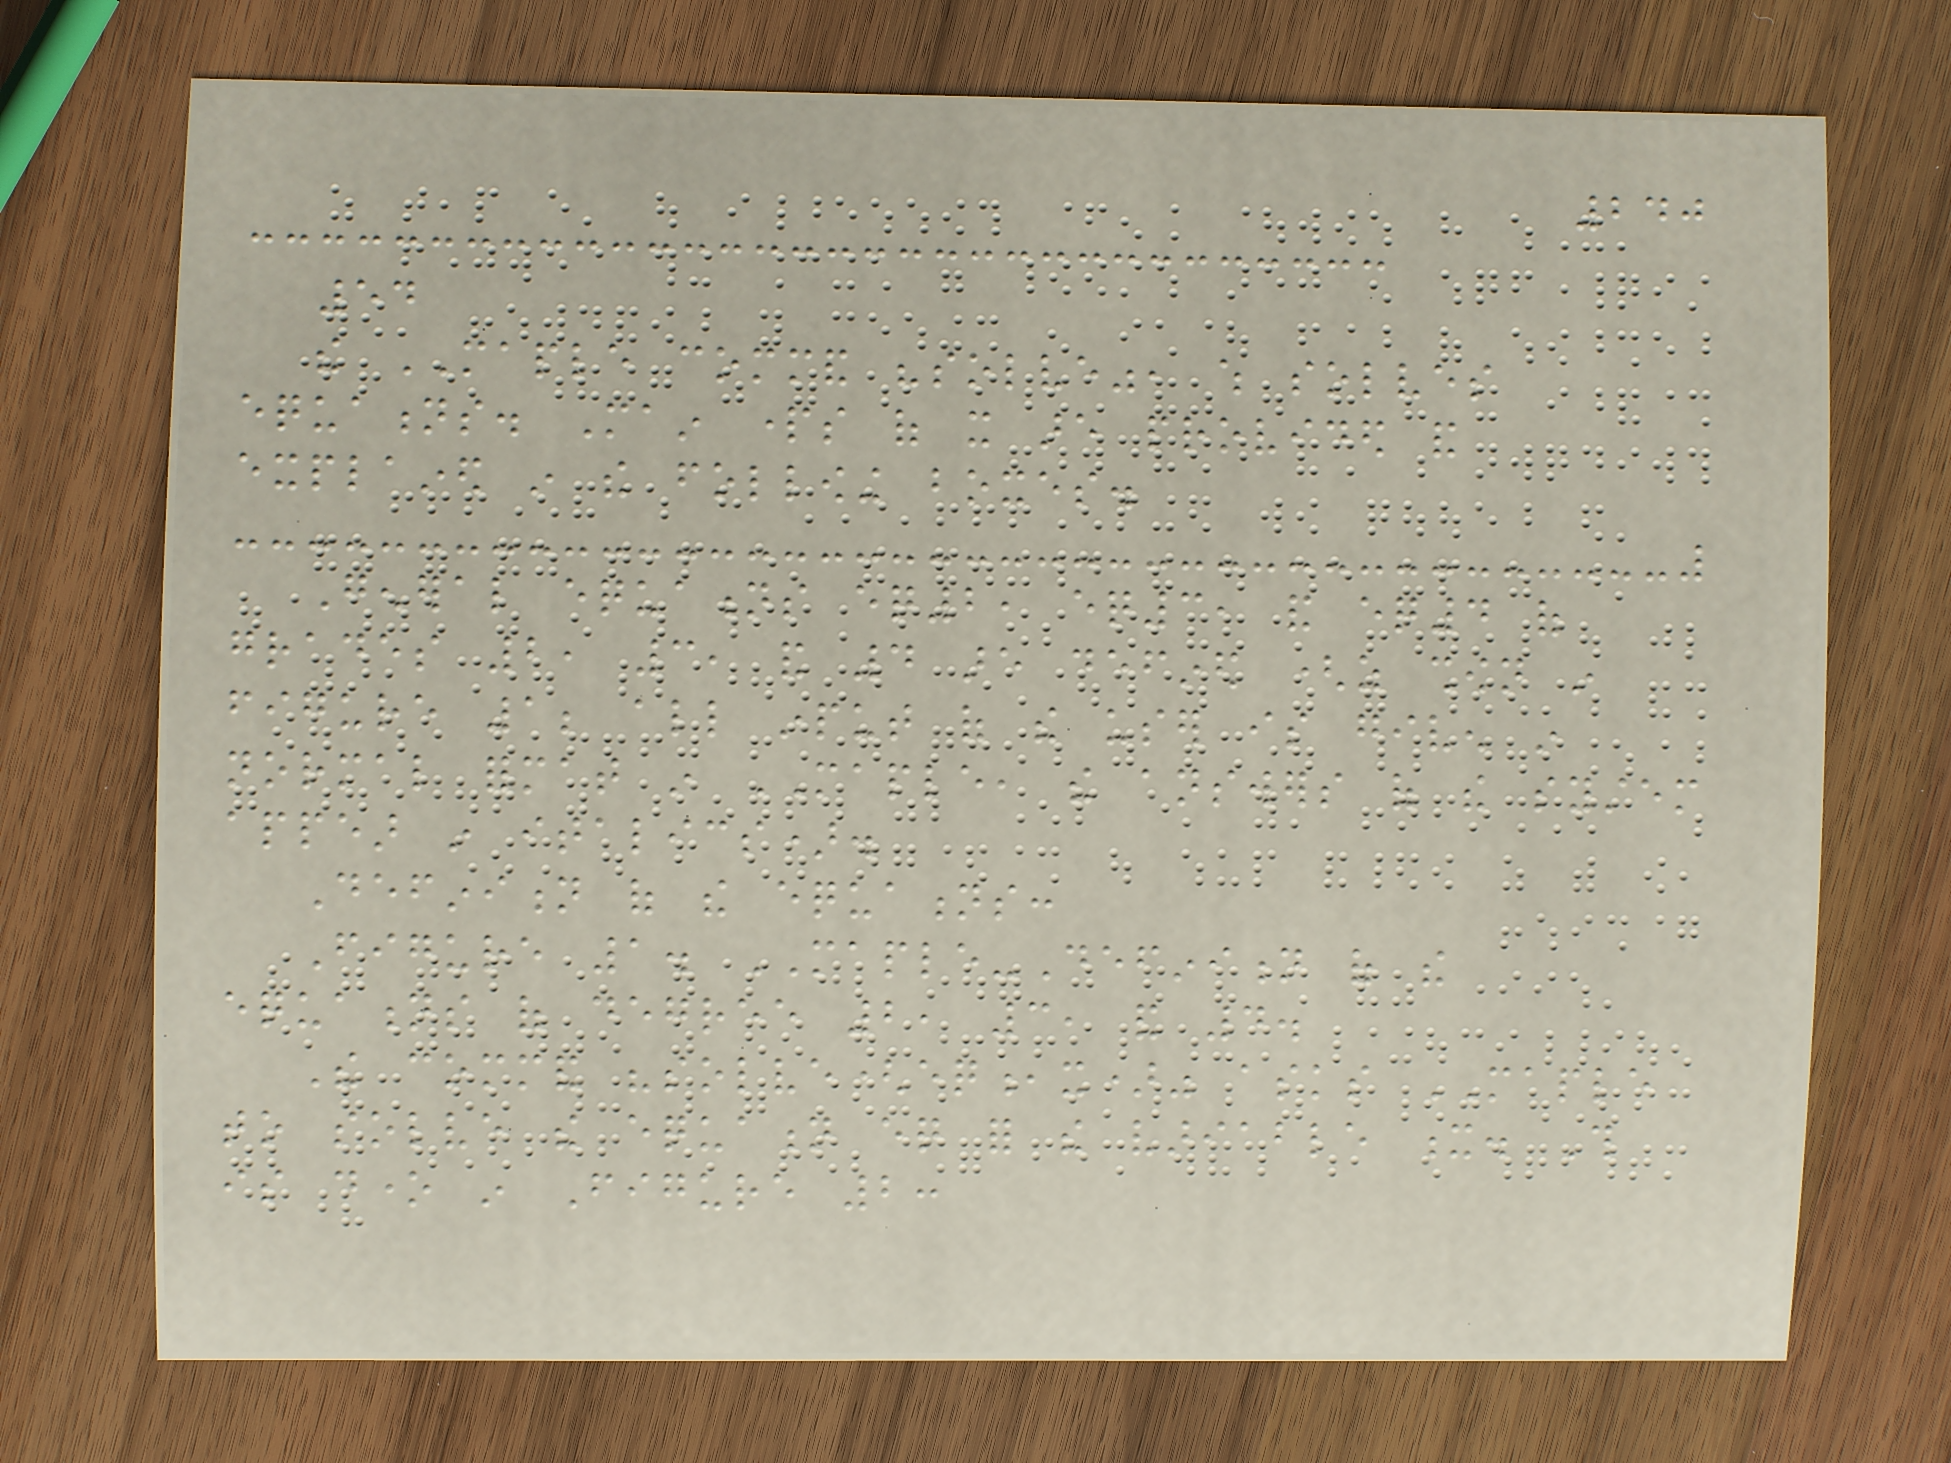240
54
the MAPLE command "solve", which solves
equations. Main parts of it are provided and
explained in the following boxes.
General equations eq2, eq3, and eq4 of
grades 2, 3, and 4 are defined (as shown in
figure 1; all input of the user is given in
normal format in MAPLE, the answers of the system
appear in italics).
Definition of the equations:
Figure 1. MAPLE-Definition of the
equations of degree 2, 3, and 4.
The command "solve(eq,x)" asks MAPLE
to solve the equation eq for the variable x. This
is done in Figure 2:
